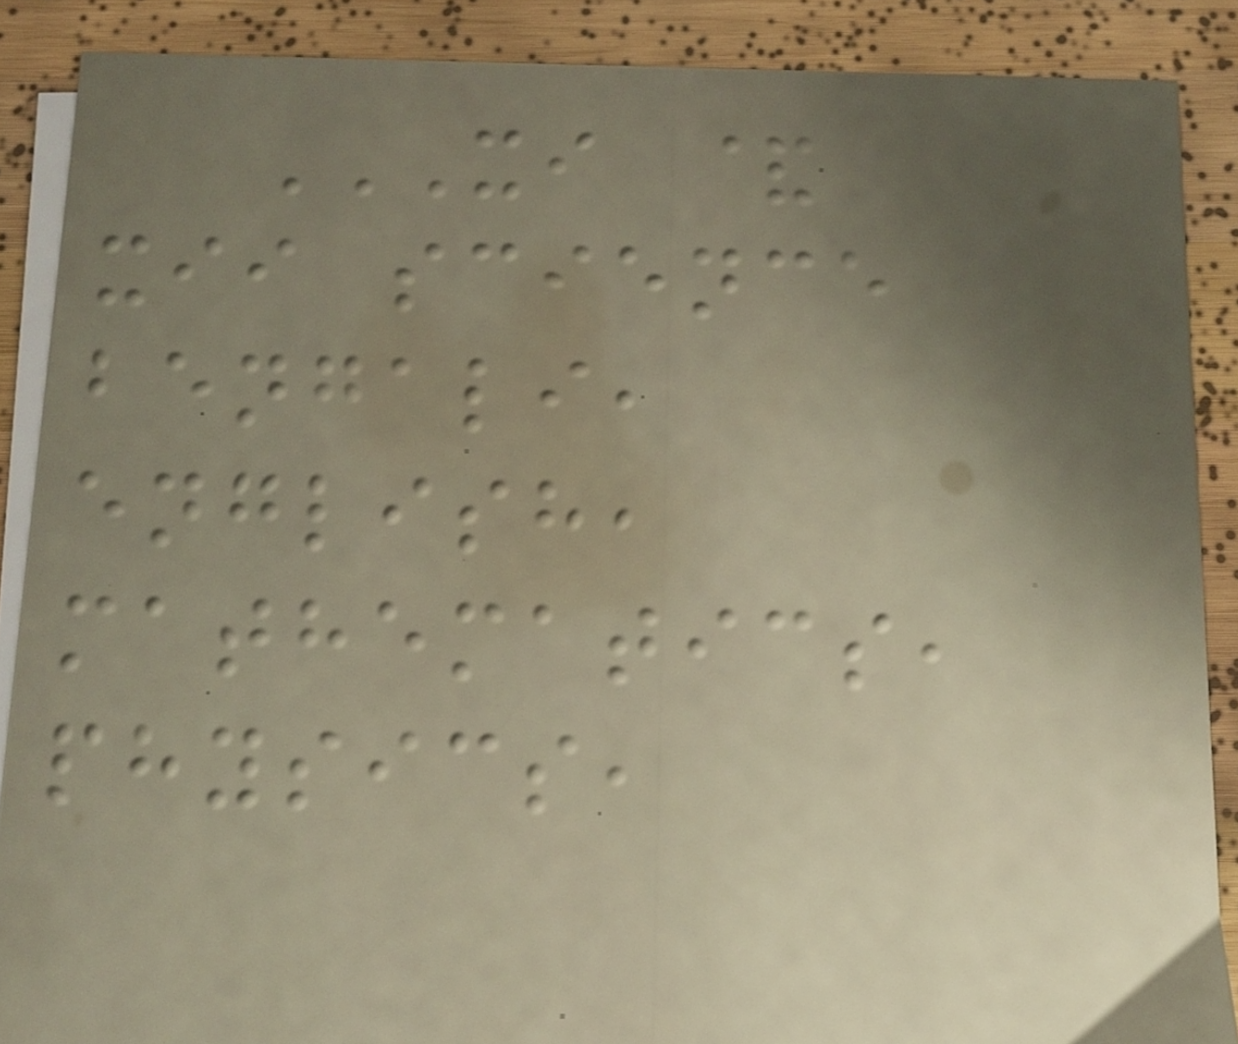XI &
XII SCIENCE
BENGALI,
ENGLISH,
MATHEMATICS,
PHYSICS,
